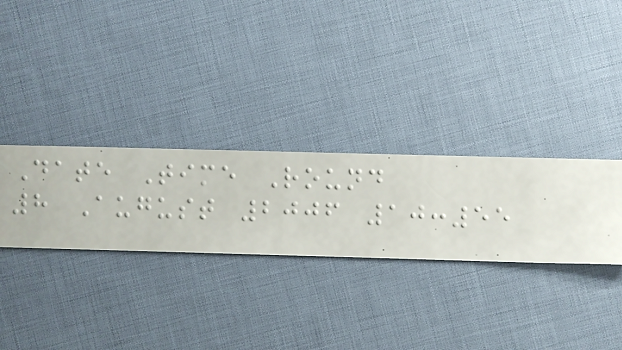Date Time Round
8 August 2006 10:55
